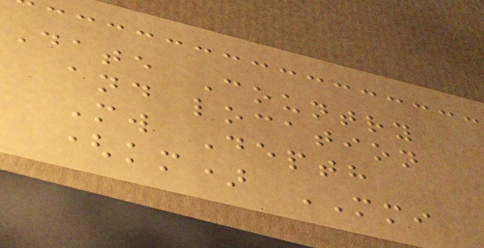Date Country
and location
Mw Depth
(km) MMI
